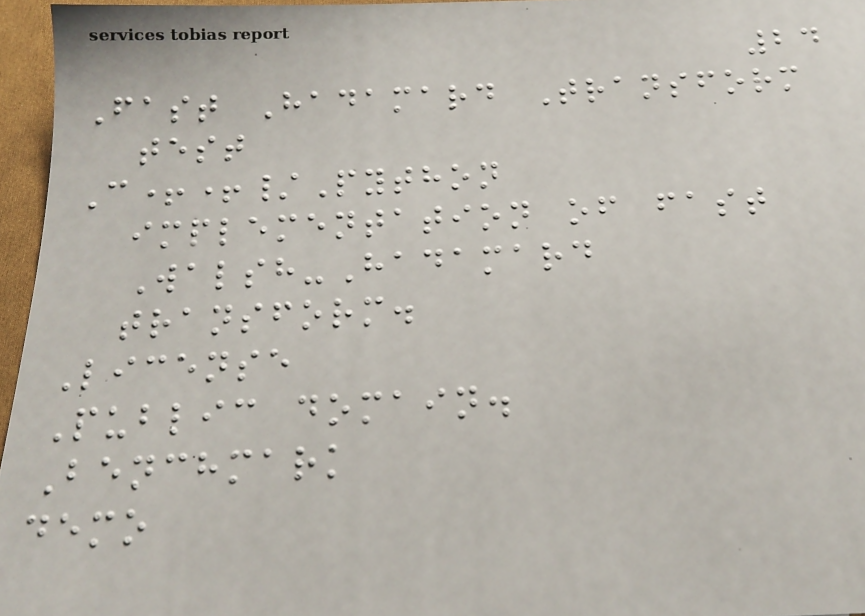24
Fast Hadamard Transform
test
C++/Python
implementation of fast
Walsh-Hadamard
transform.
License
Public domain.
Benchmark
demo
